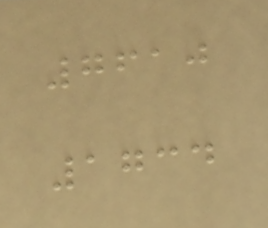7610
1734
